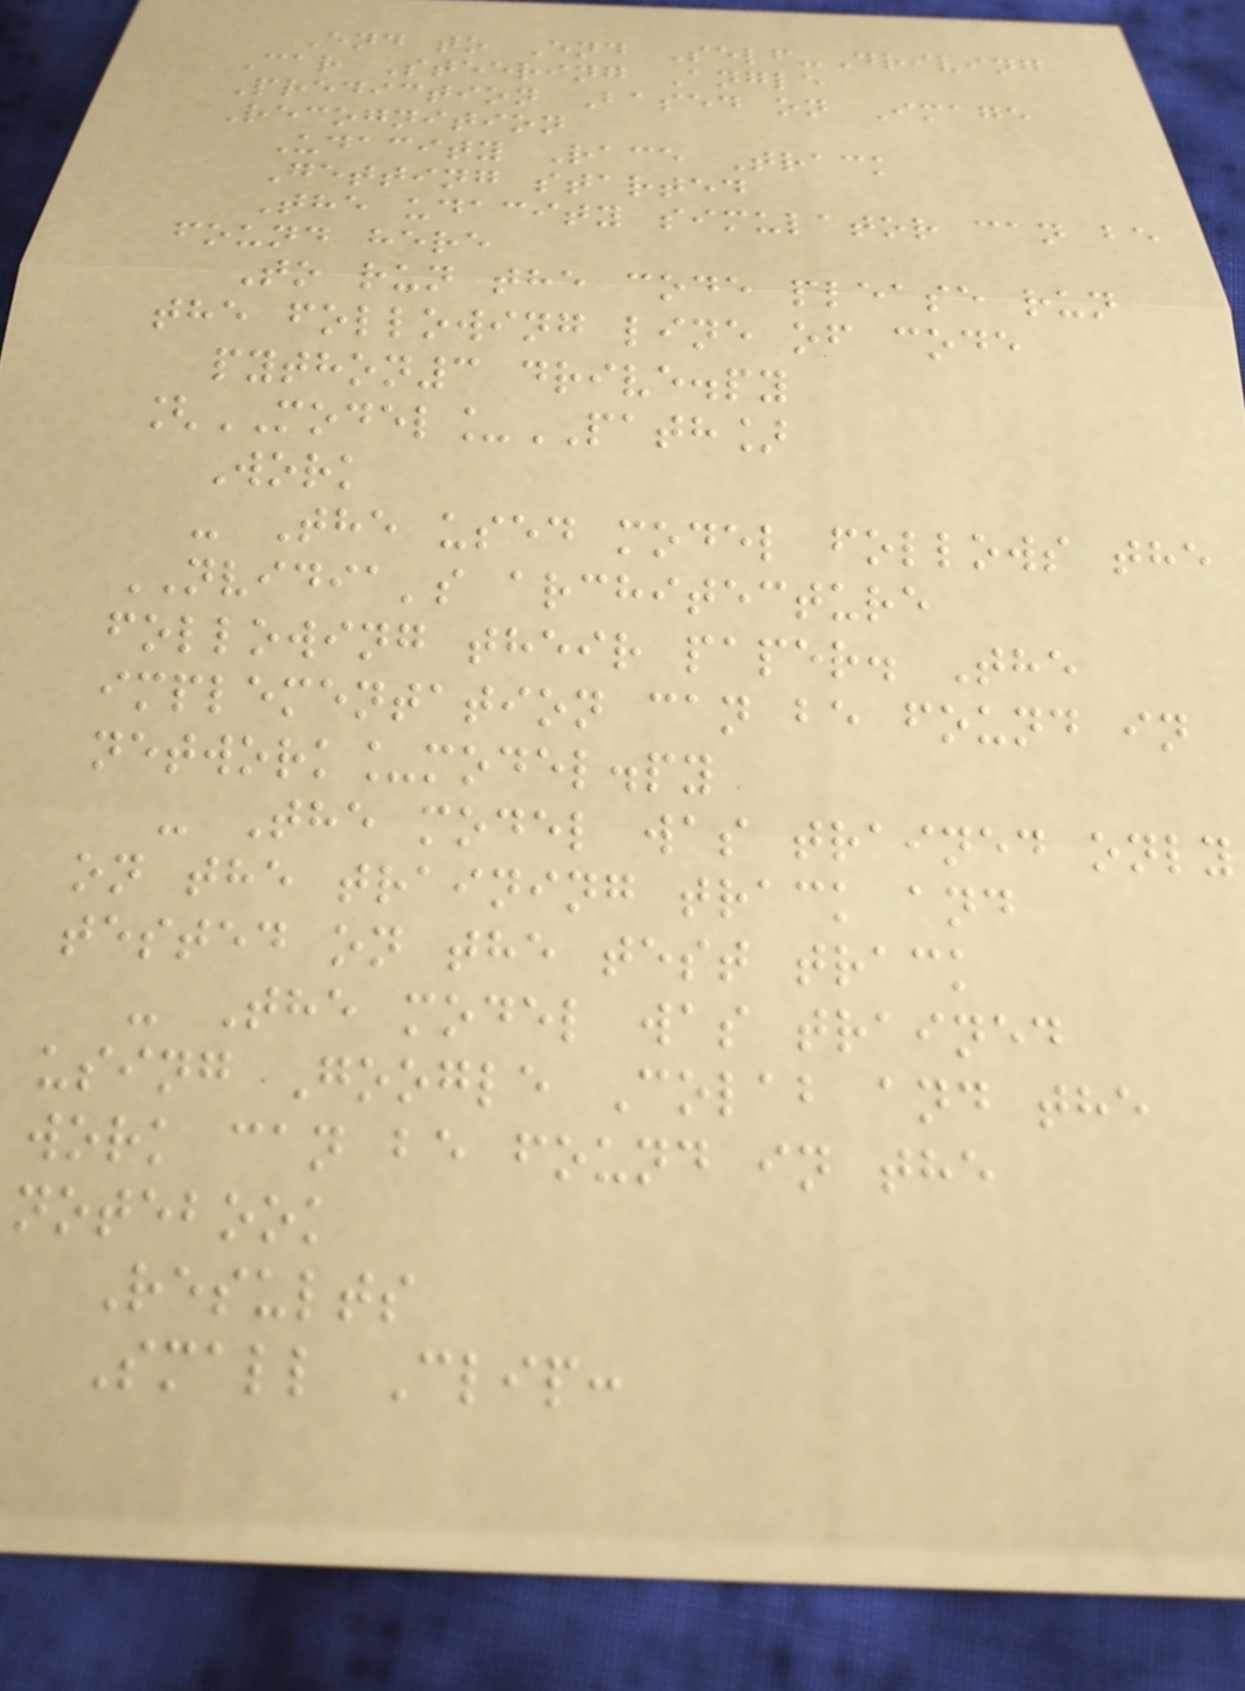End to End Self-Driving
Car Steering Angle
Prediction Based on Image
Recognition
Udacity Race Track
Getting started
The udacity simulator can be
found here
To run the code please run
the following line of code
python3 drive.py
[MODEL_PATH]
Work
- The used model follows the
NVIDIA's architecture
following their paper. The
implementation can be found in
network_model.py
- The model was trained only
on the training track and
tested on the test track
- The model was trained
using Google Colab and the
work can be found in the
notebook
Results
Small Clip:
